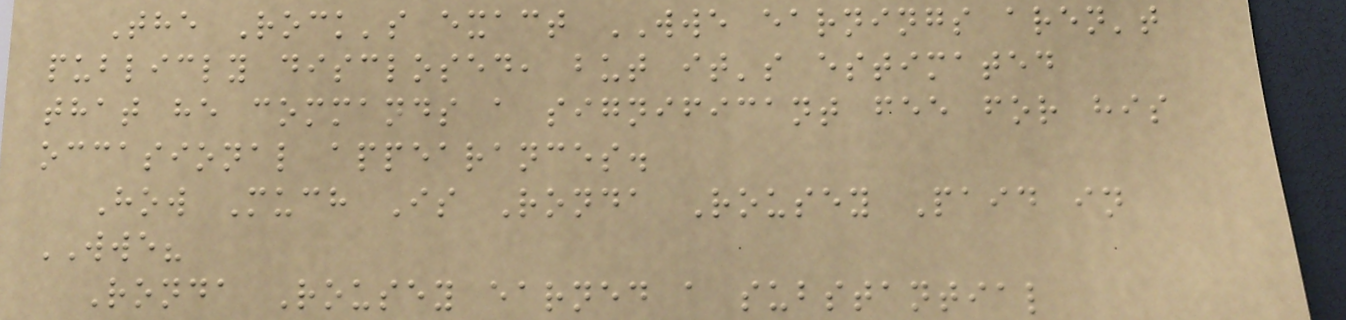The Rock's exact WWE earnings aren't
publicly disclosed, but it's estimated
that he commands a significant fee for his
occasional appearances.
How Much Is Ronda Rousey Paid in
WWE?
Ronda Rousey earned a substantial
